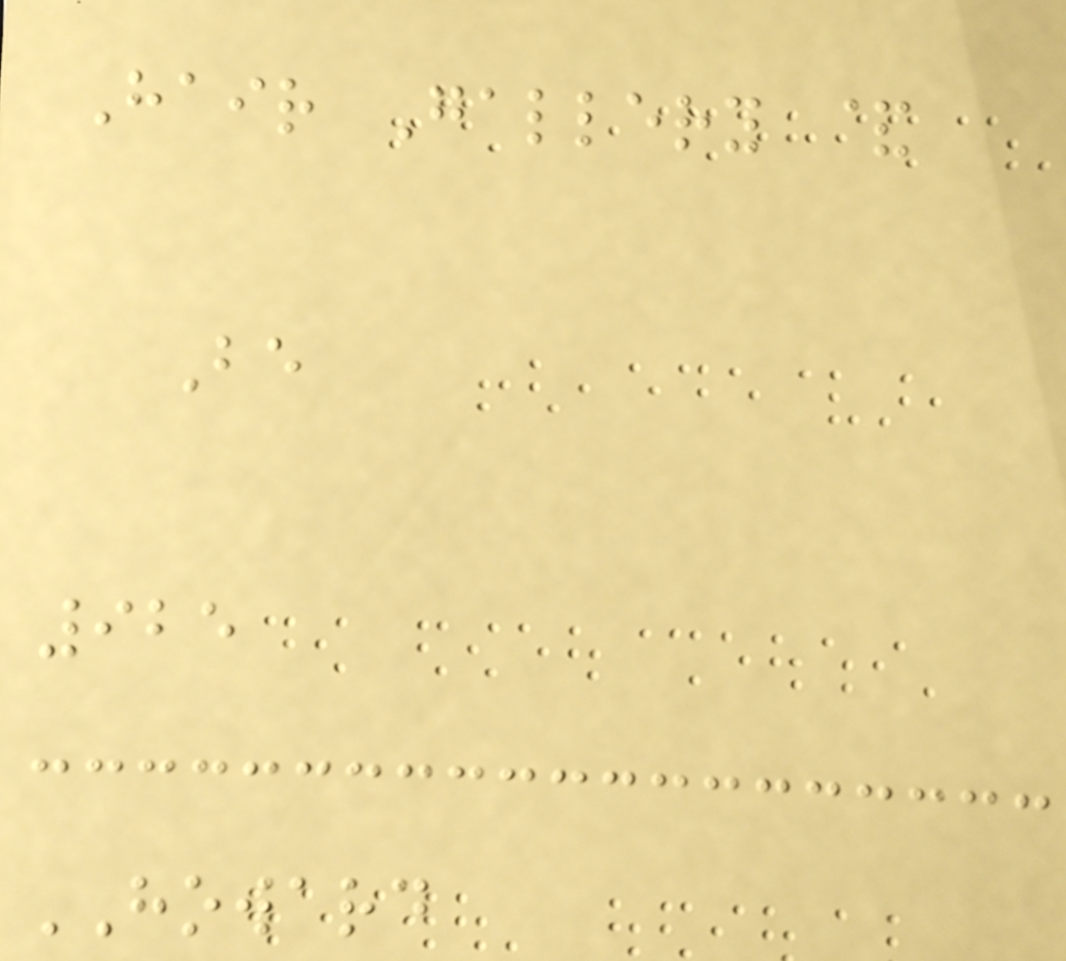Hair Gallery &
Be
925
HOWARD
